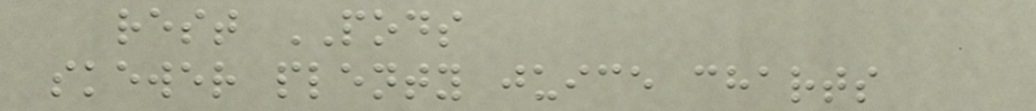rest PODS
skewer plenty juice charts
